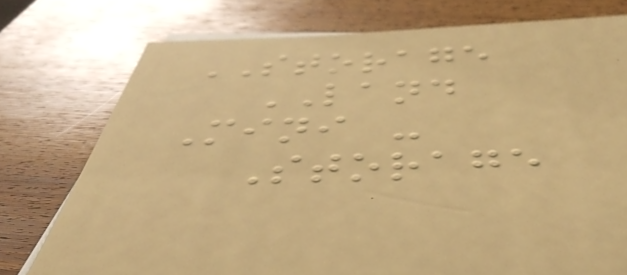STORAGE
LAND
Mini -
Storage
